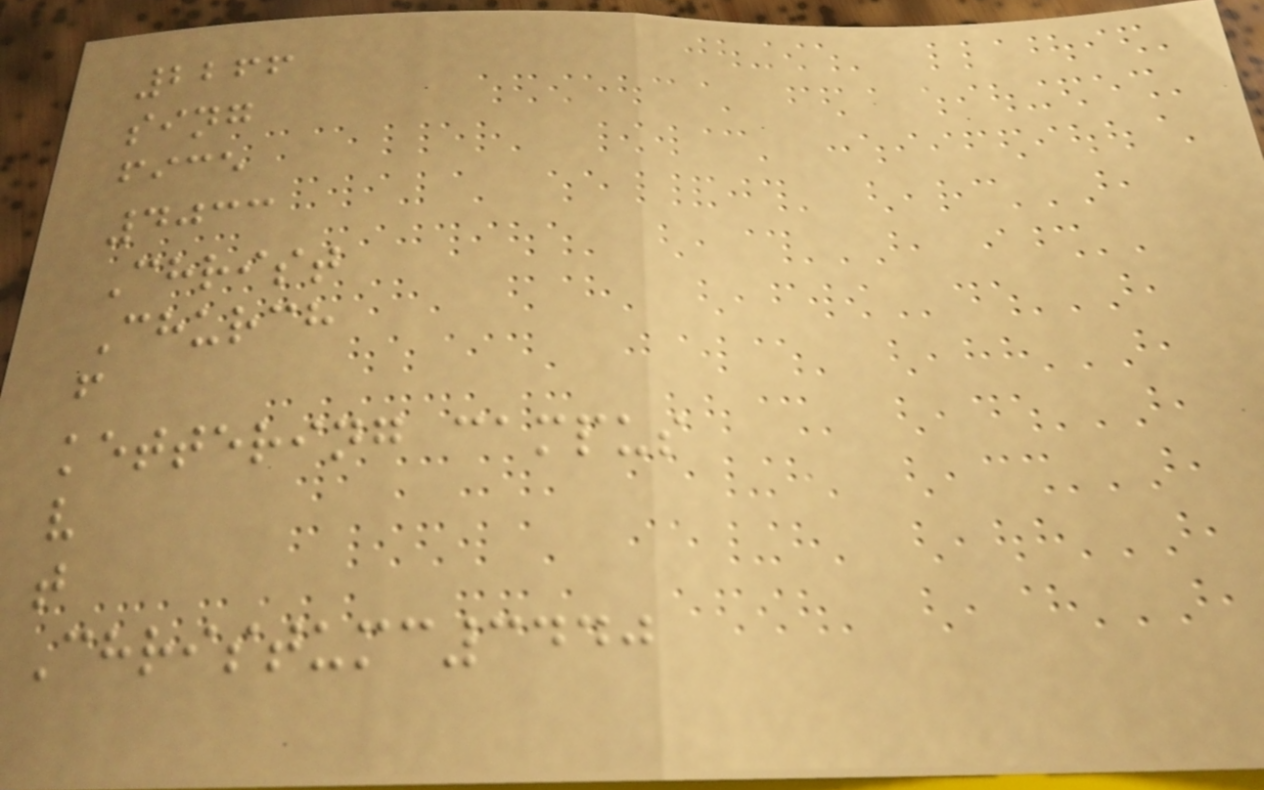2266
sing
fice
4033
Christ
Church
f
kettering campus
v
t
Christumc3440
